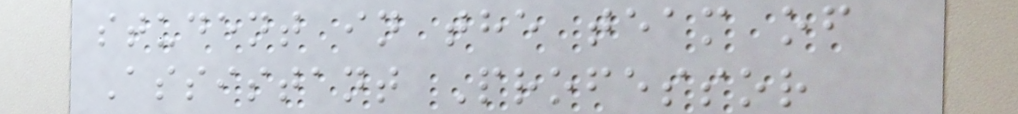student in the team of
Assistant Professor
